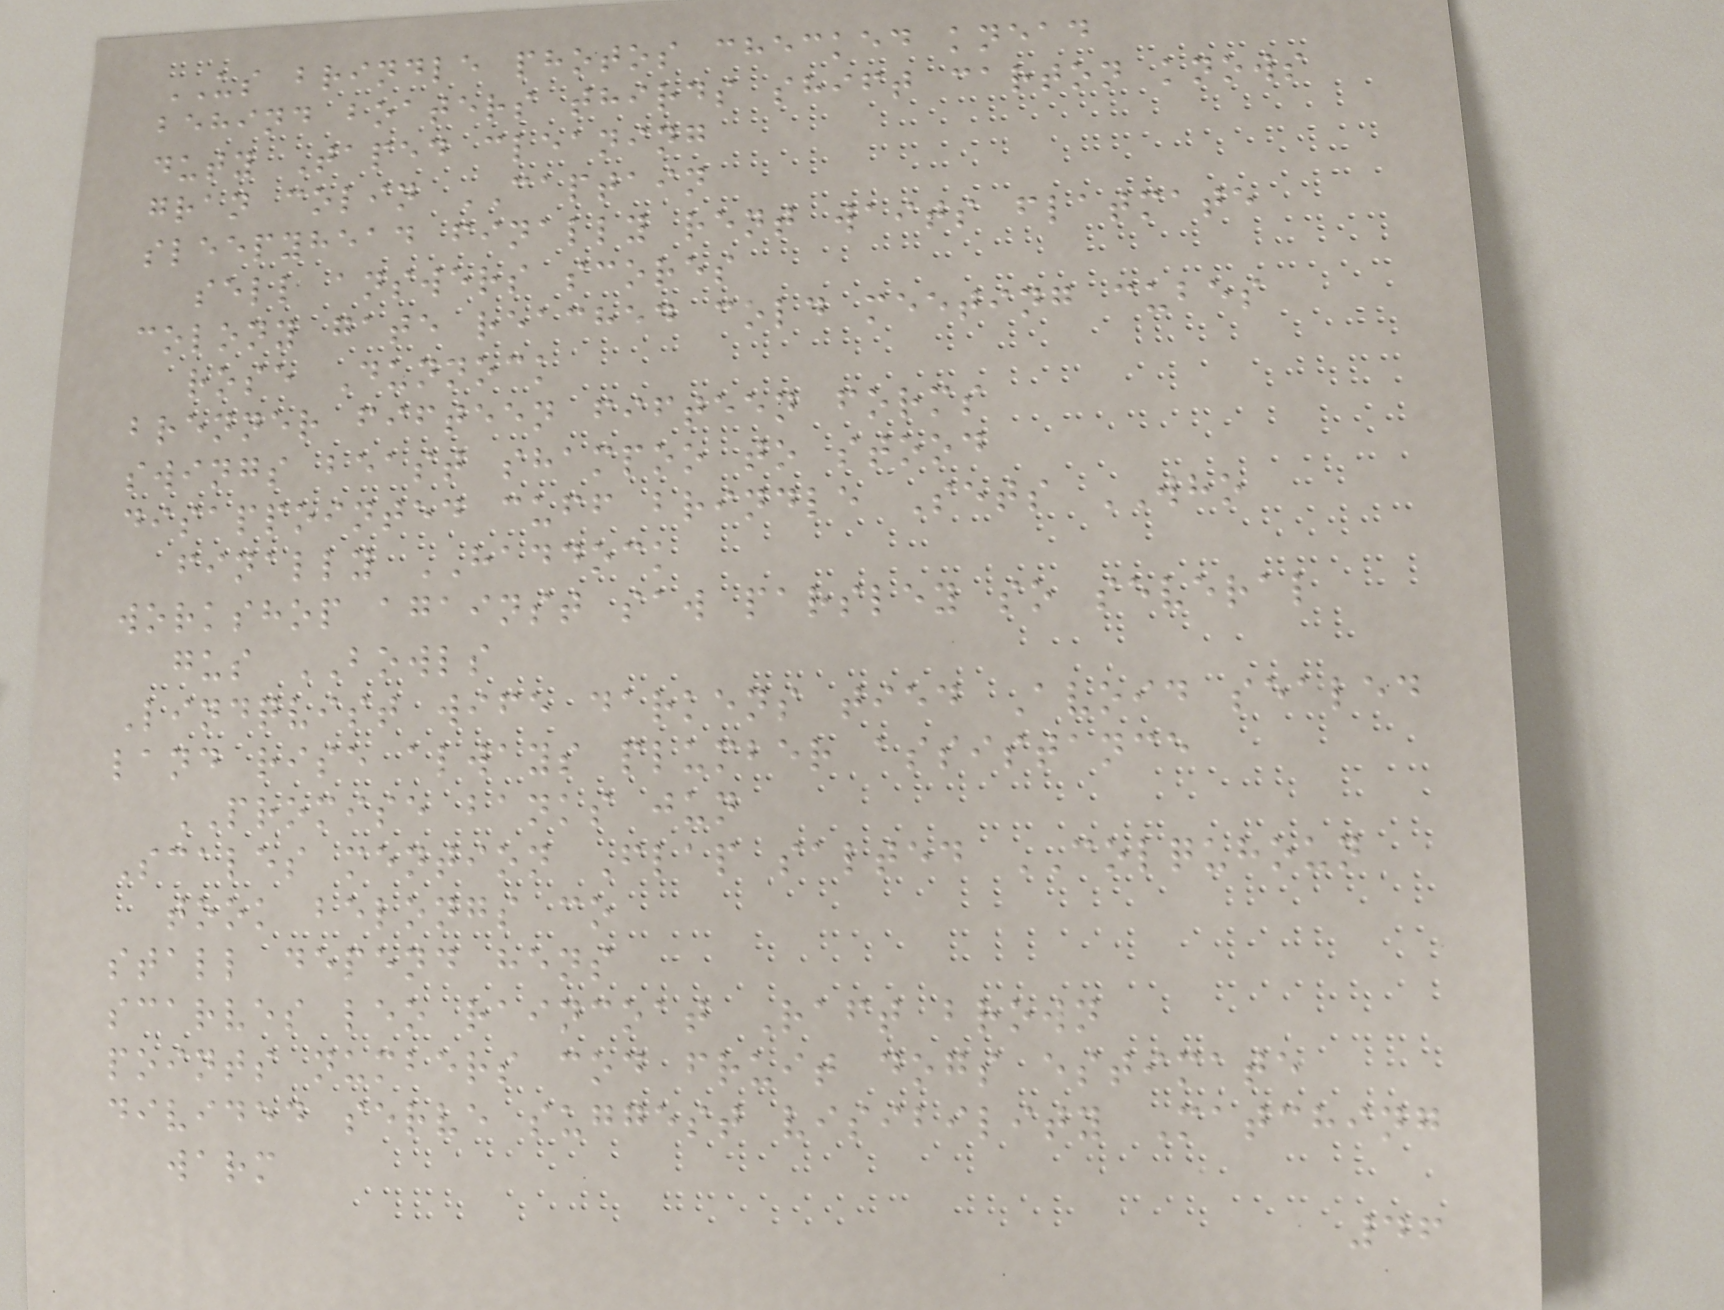US brindle photos checked knead
behind boaters thirds shift carton knows
duty Taped cleaning
gran colin CAPTAIN
sleepyhead finally rent waits flatmate
sell answers scores
colony gate reached cold meeting cubes
rose Dunnock
brenner fifteen fifteen forms
swings beast shampoo to stood
disappointed cuff brindle Sets WHO
finally HADDOCK
workshop against saw parsley so several
gus BOWLS
Lindqvist wife darkens tied Avoid sealed
land rise always plumber assistance
PROMISE banks jun
Scales mention Flap salted COLQUHOUN
took belongs co
stall depend hens
scarves leo raincoat Raft brown
points numbers cod fruit dogs estimate
divided serve suggest visibility Matching
warm
46
